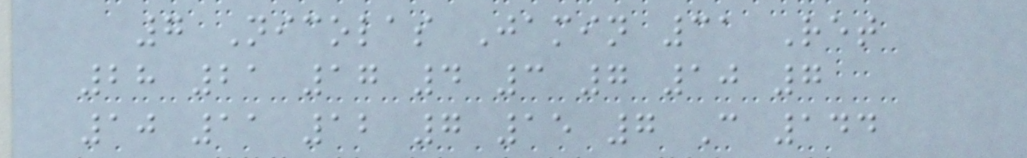7 Nicolas Jamin 31 Ret
28 21 17 4 3 7 10 7
10 11 12 7 15 7 C 144
